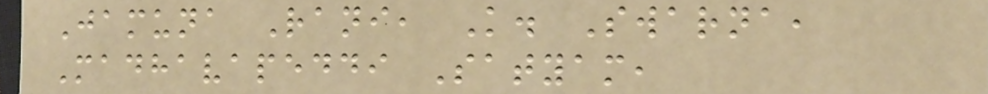Jamuna Rani, K. Swarna,
Madhavapeddi Satyam,
